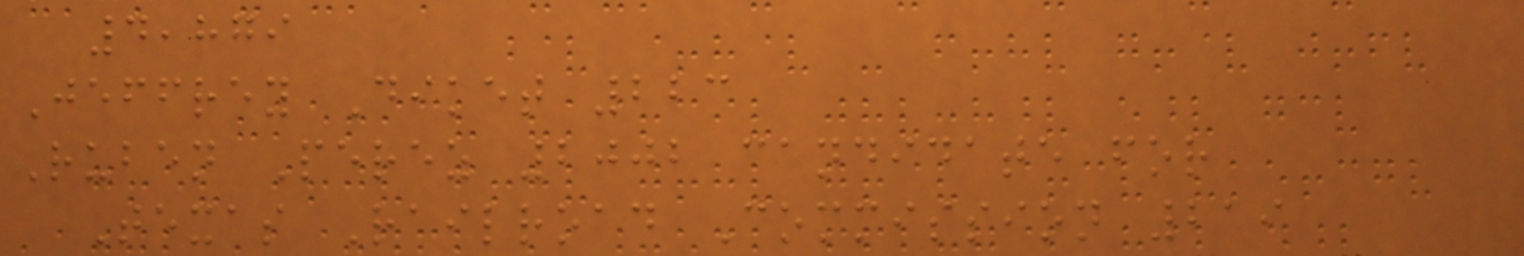4,879
Jeffrey Diket 223
Ruben Perez 2002 candidate for
Texas Railroad Commission 219
